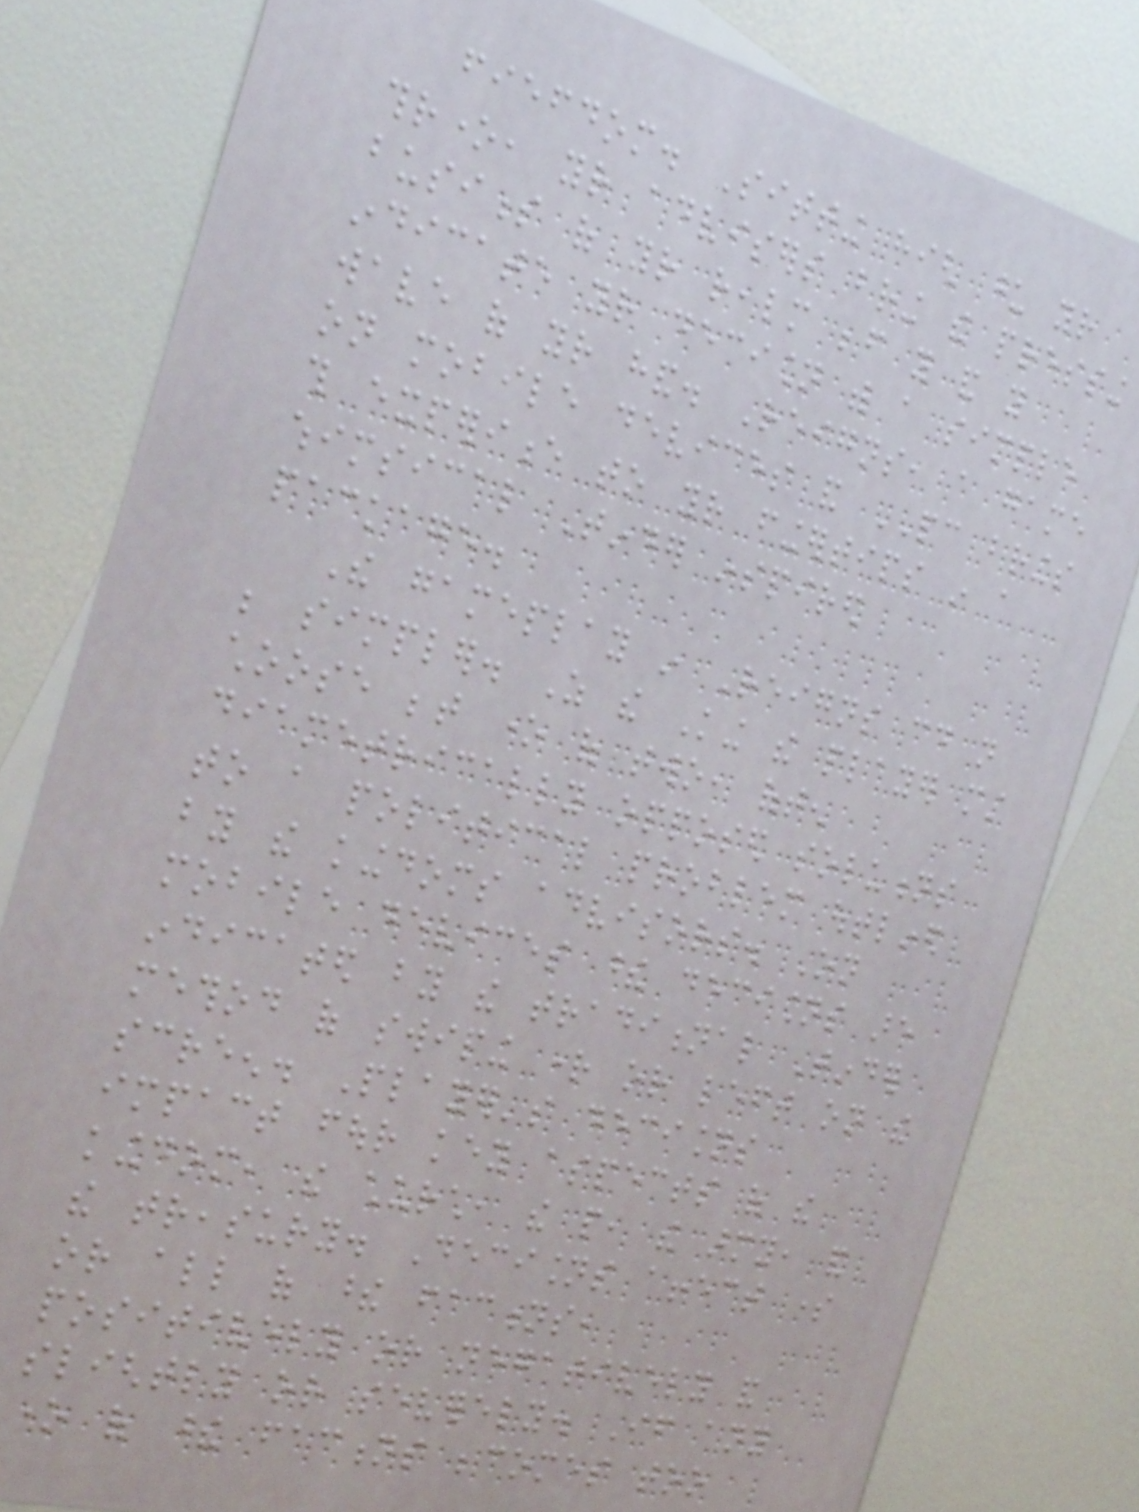fiefdom. Sitting high upon your
throne, your advisers bring the pressing
business of your realm before you and you
indicate your decision with a simple
wave of your hand. Reigns, a game
on mobile devices and PC brings
this experience to your fingertips in a
whimsical Tinder inspired
package.
The gameplay in Reigns could not
be simpler. As the King the player must
choose between one of two, often
diametrically opposed solutions
to a political problem outlined
by the kingdoms advisors. On
mobile devices these decisions are
indicated by the traditional Tinder
method of swiping right or left on the
screen. Player's decisions
impact four key aspects of the
kingdom, the church, the people, the army, and
the treasury. Decisions affect some
or all of these factions,
positively or negatively and
slightly or severely. If any
one of these factions becomes too
